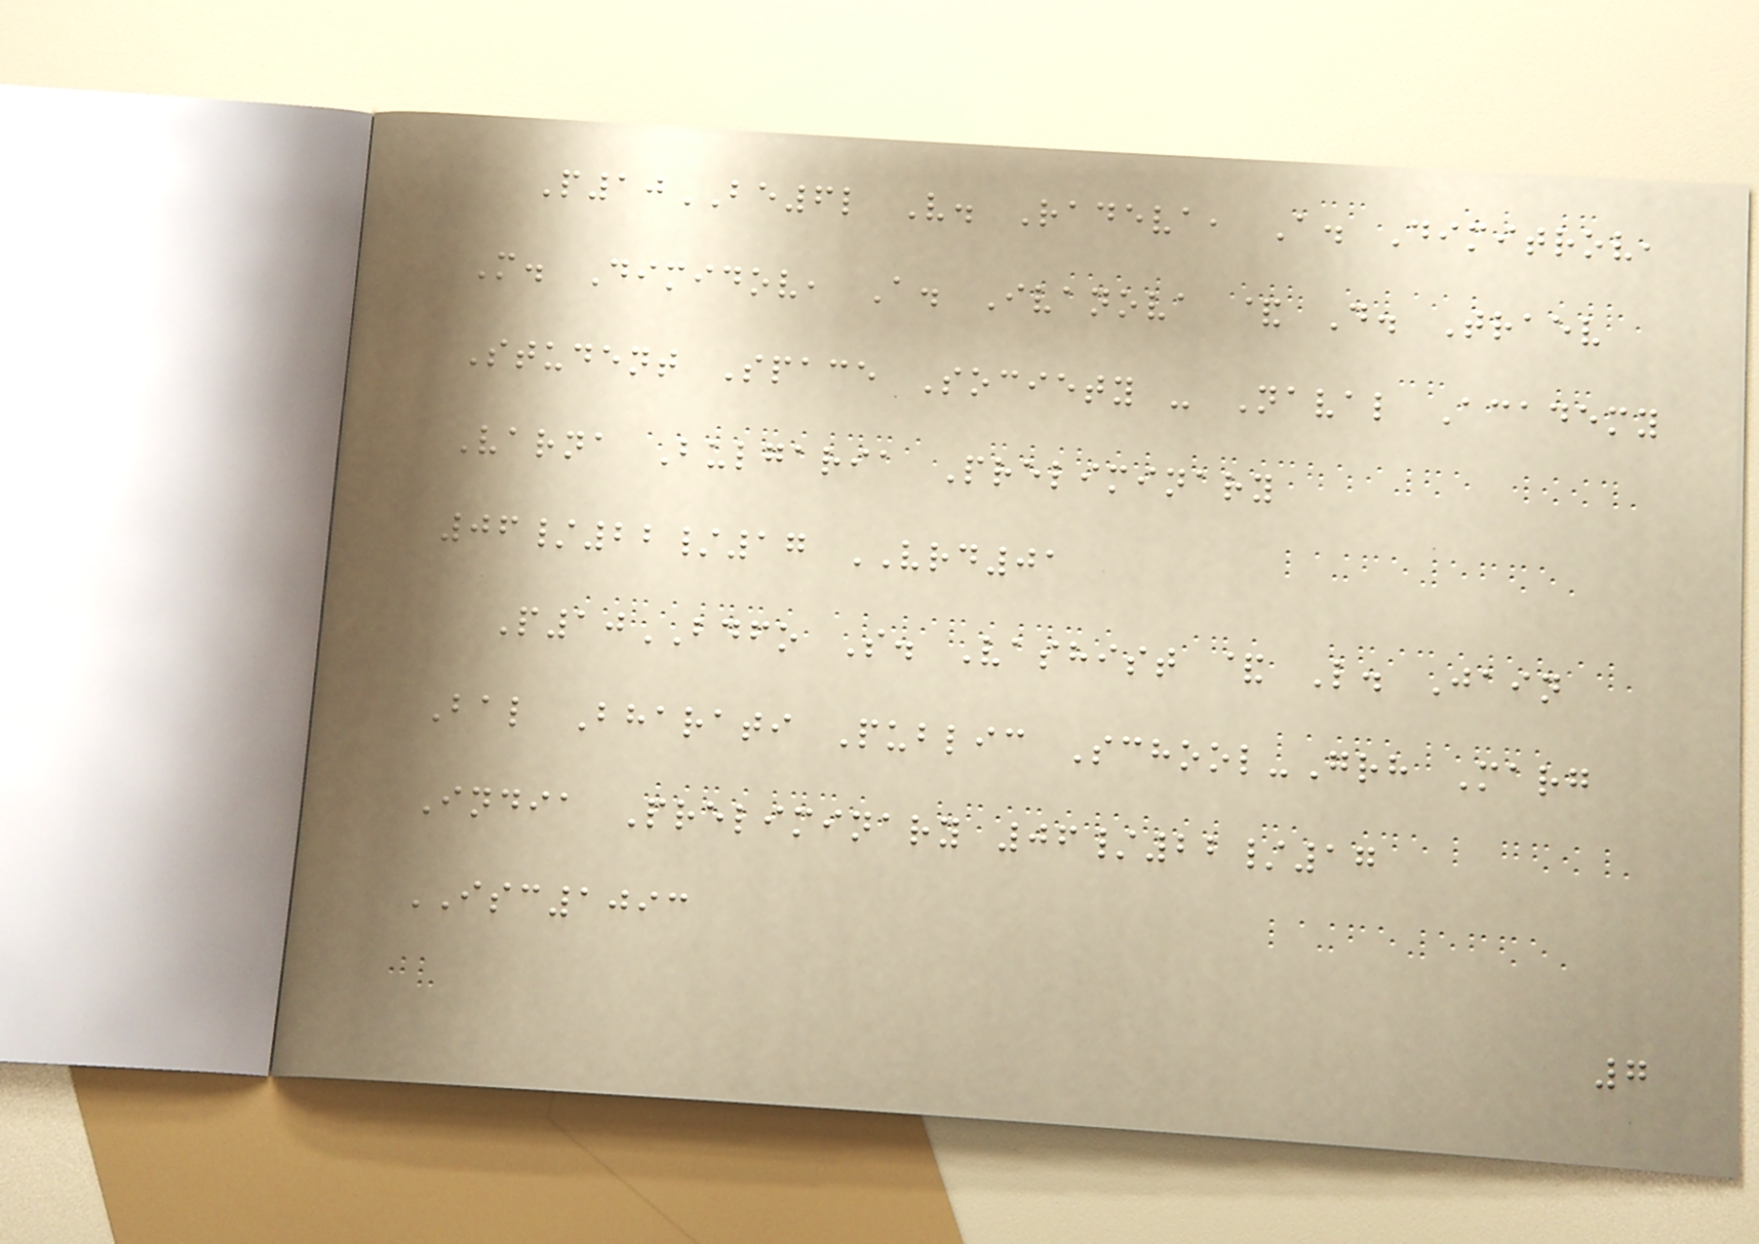P10BE6l V. Radeva, A. Dimitrov,
M. Dimidov, A. Ivanova & D. Traev
Student Space Society - Naval Academy
Varna Bulgaria Preliminary
06/22/17 VRD01
P10BDFO S. Vashist & L. Jain
Bal Bharati Public School-Grh Marg
India Preliminary 06/22/17
ISC1093
7
